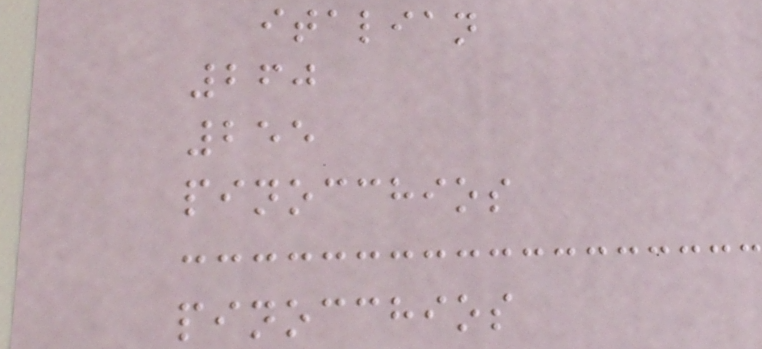italian
260
255
pinocchios
pinocchios
